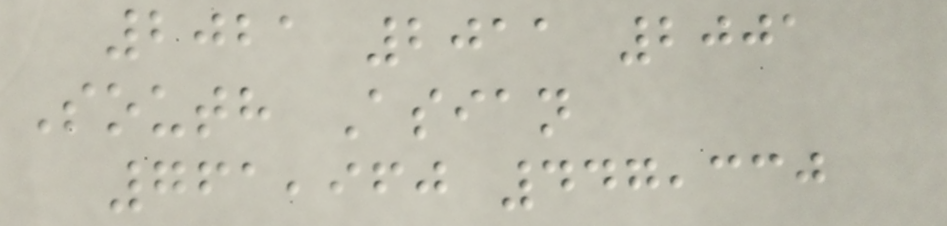2021 2011 2001
South Asian
761,960 447,330
